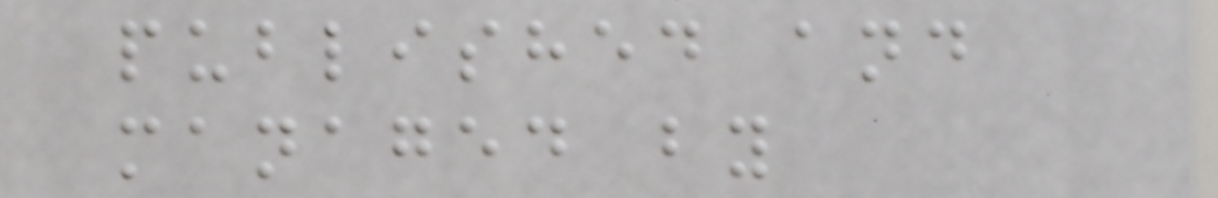published and
managed by
